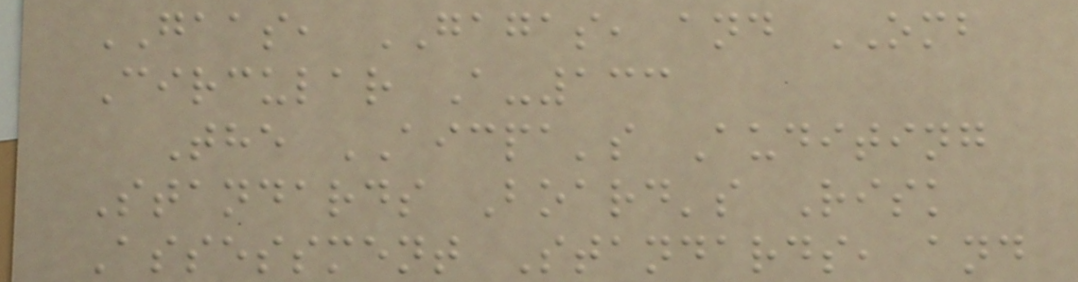GAAS, GAGAS, and OMB
Circular A-133
The AICPA's Auditing
Standards Board's Risk
Assessment Standards, and
